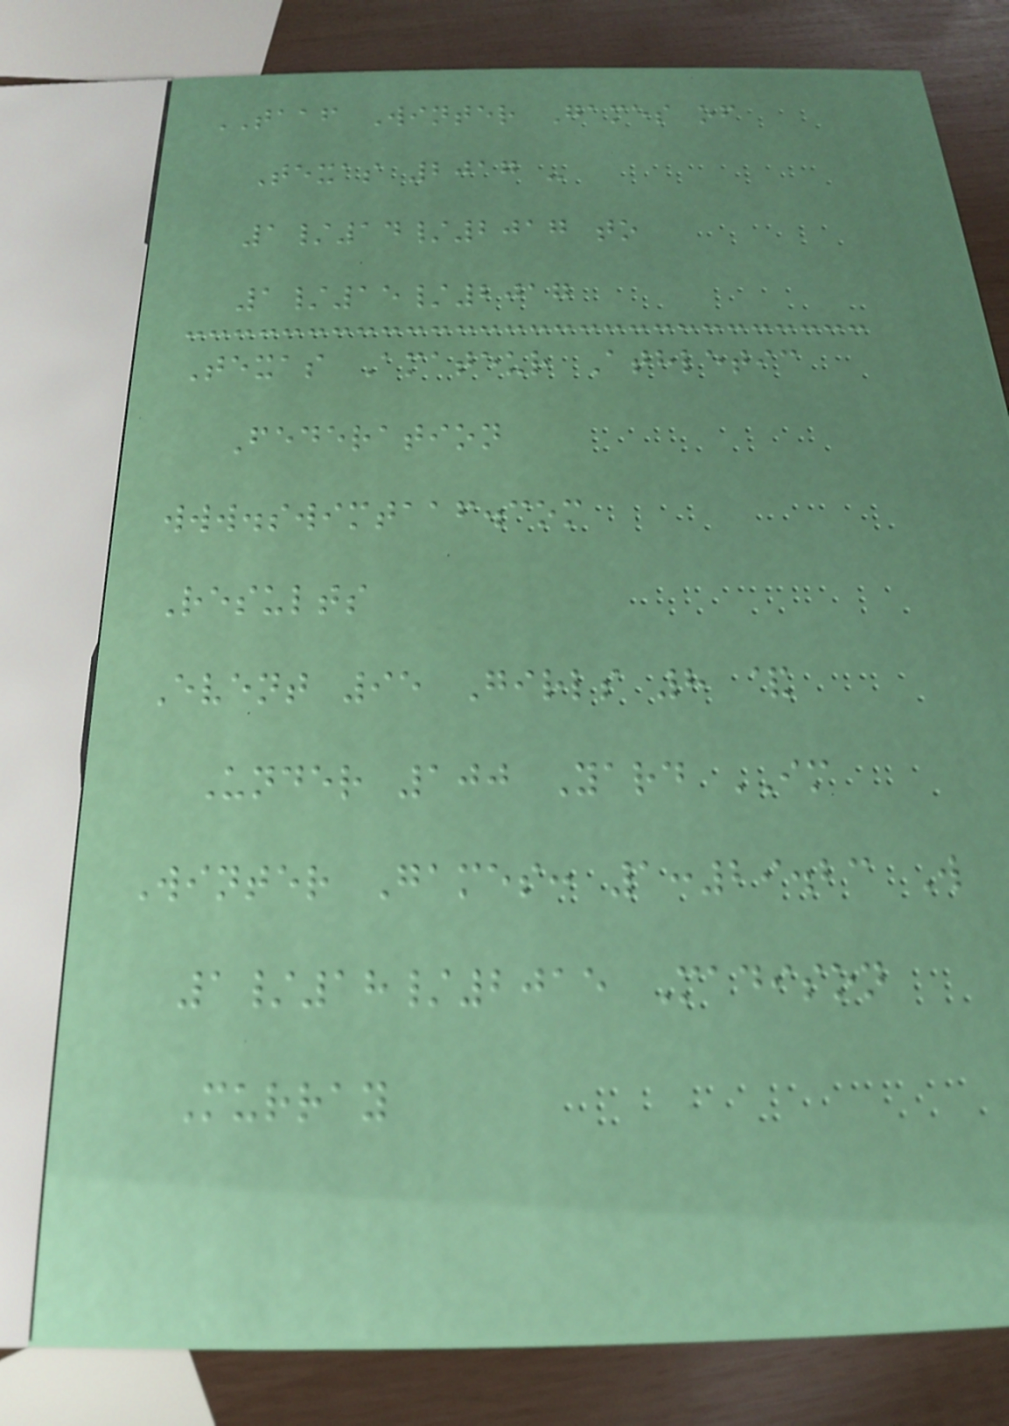TAAF Winter Games of
Texas 2017 -
1/14/2017 to
1/15/2017
Texas Amateur Athletic
Federation
www.swimtaaf.com
Results
Event 95 Girls 8 &
Under 100 Yard IM
Winter Games: 1:29.23 W
1/18/2015 Madison
Murray
